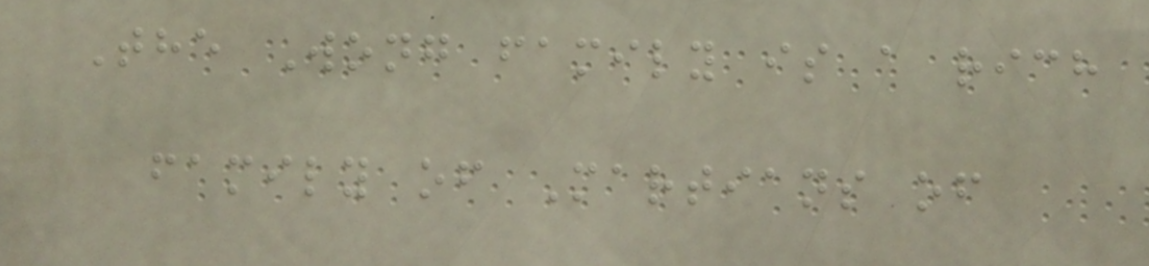The Wong family is a rich
family of Martians of
